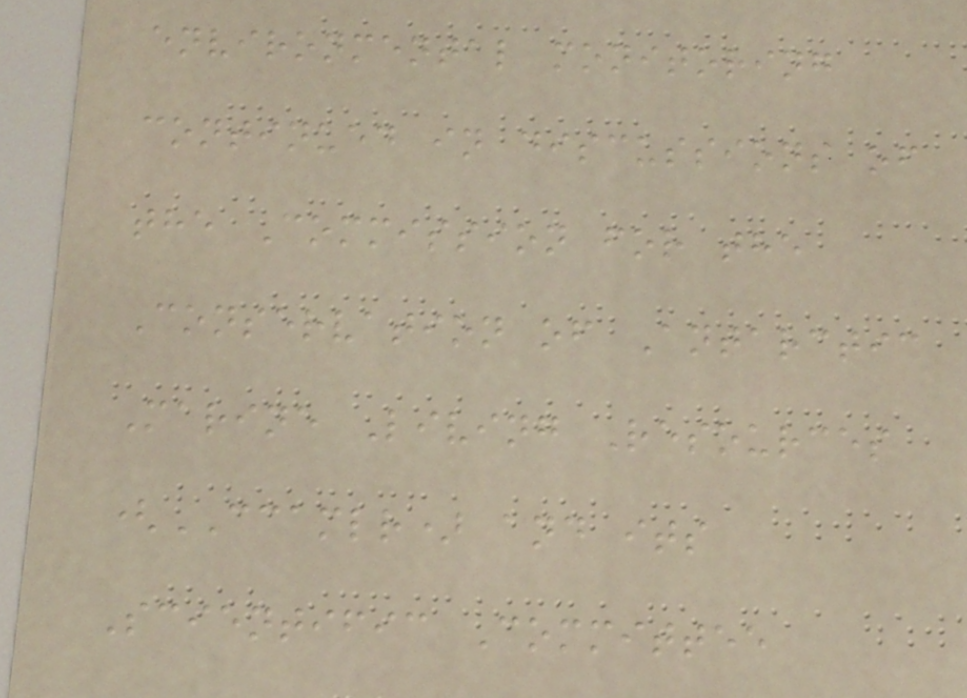environmental monitoring
continued in discussions of
the Commission for the
Conservation of Antarctic
Marine Living Resources
(CCAMLR) and its
Scientific Committee
